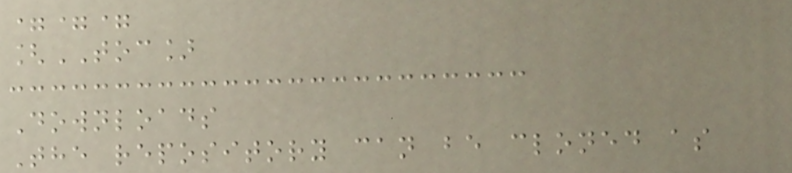===
[TOC]
Downloads
The repository can be cloned as
